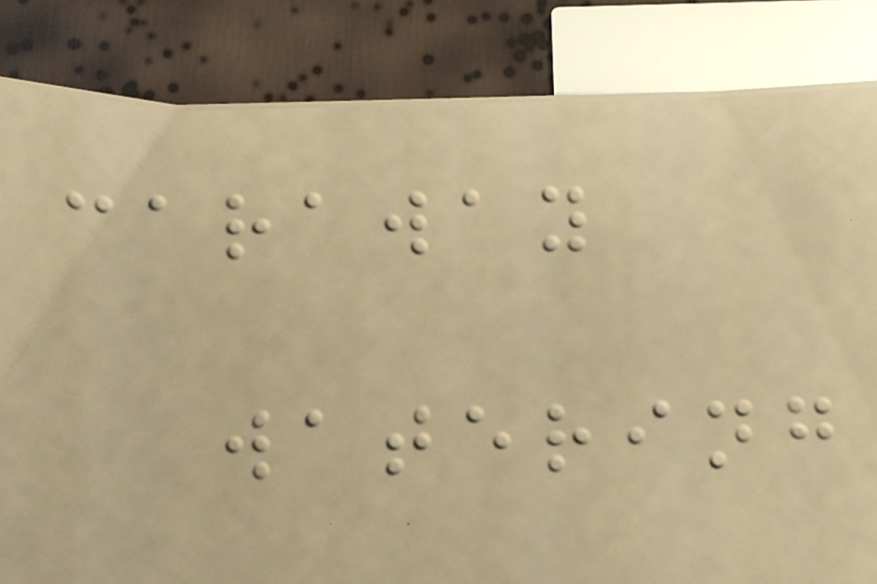caraway
watering
